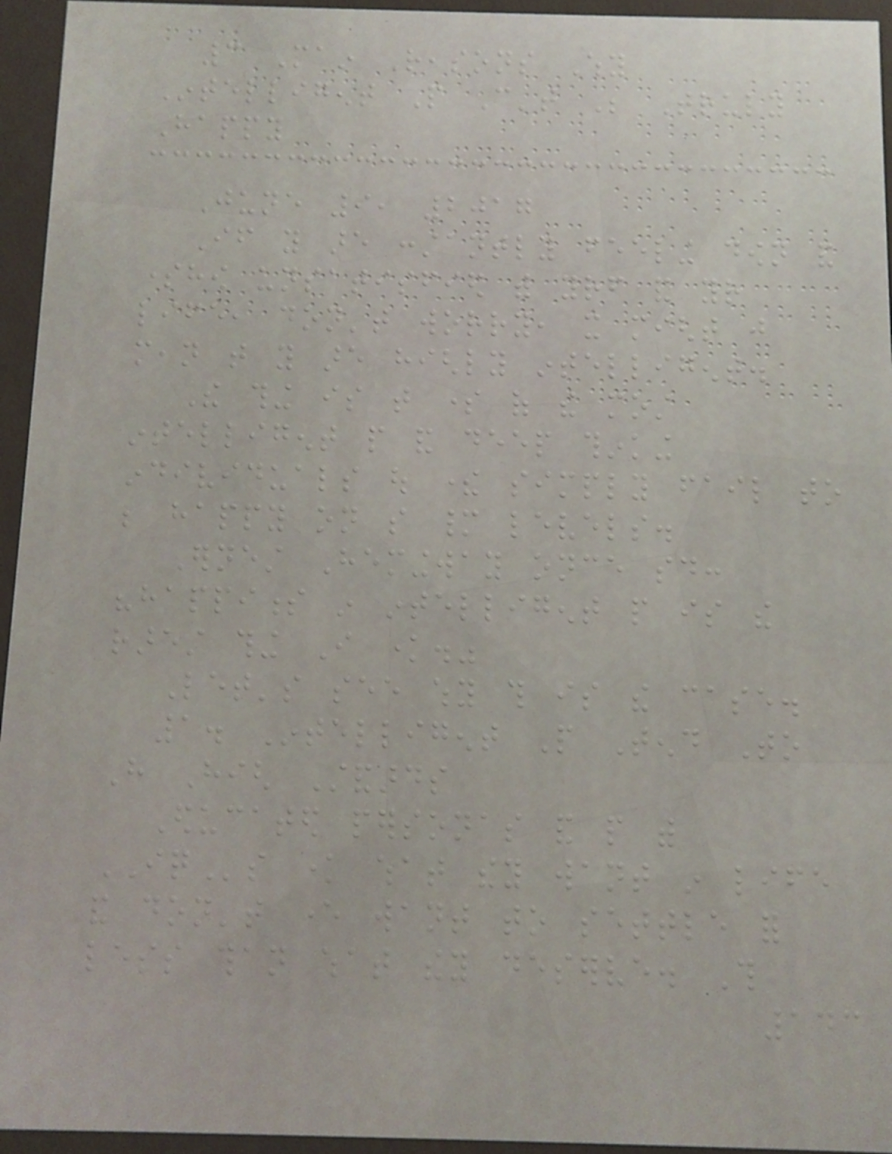3 Main Reasons Why
Intelligent People Can't Be Truly
Happy
June 9, 2017
If you are constantly feeling down and
somehow unsatisfied with yourself and your
life, don't worry, it might just
mean that you are highly intelligent.
The thing is that some of the most
intelligent people and deep thinking
individuals out there simply fail to
be happy on so many levels.
Ernest Hemingway once said:
"happiness in intelligent people is the
rarest thing I know."
Let's see why this is the case.
1. Intelligent People Tend To
Have High Standards
Educated personas and people with
IQs know what they want in life
and don't ever want to settle for
less than what they deserve. This
143
